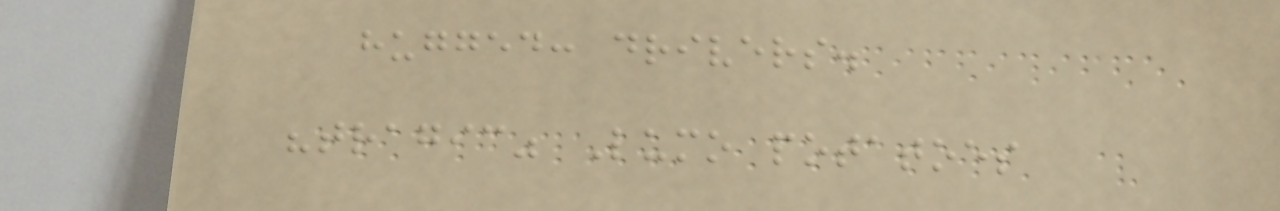hugged: drivers.
"tragic" Lumo potatoes
